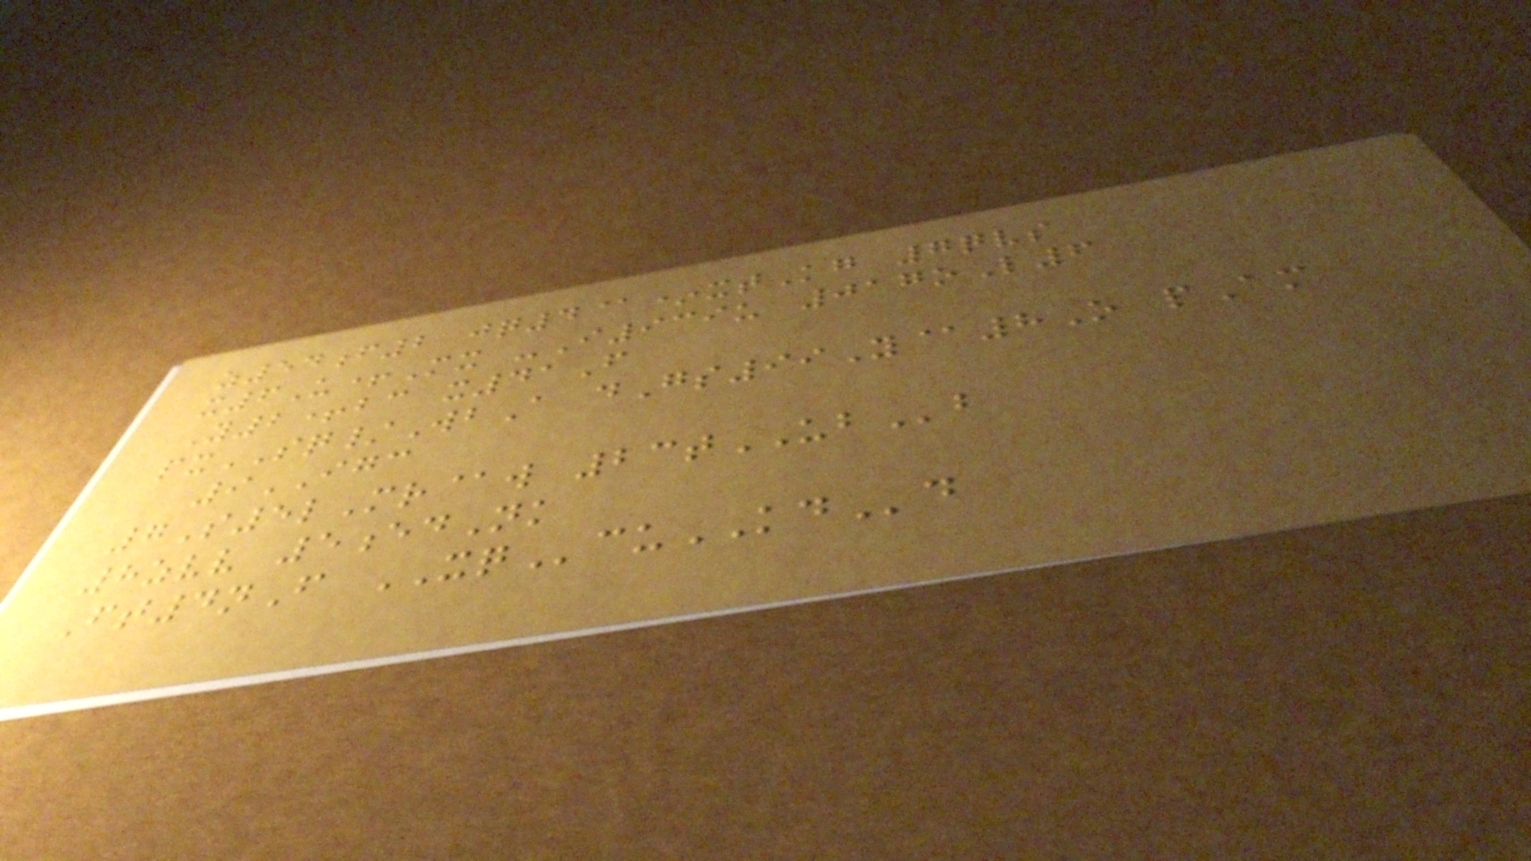z54f2 jq4@*xtKg 7qvs
x6U+Mx -I939u 017oL6
Y2+bc x41F
pxSQ/WbA dGs99Y@8O pAm
9IGC
7S5lMr@w 23tUBb
8zvv 5edNk
Ft4nF XQcuKDd
